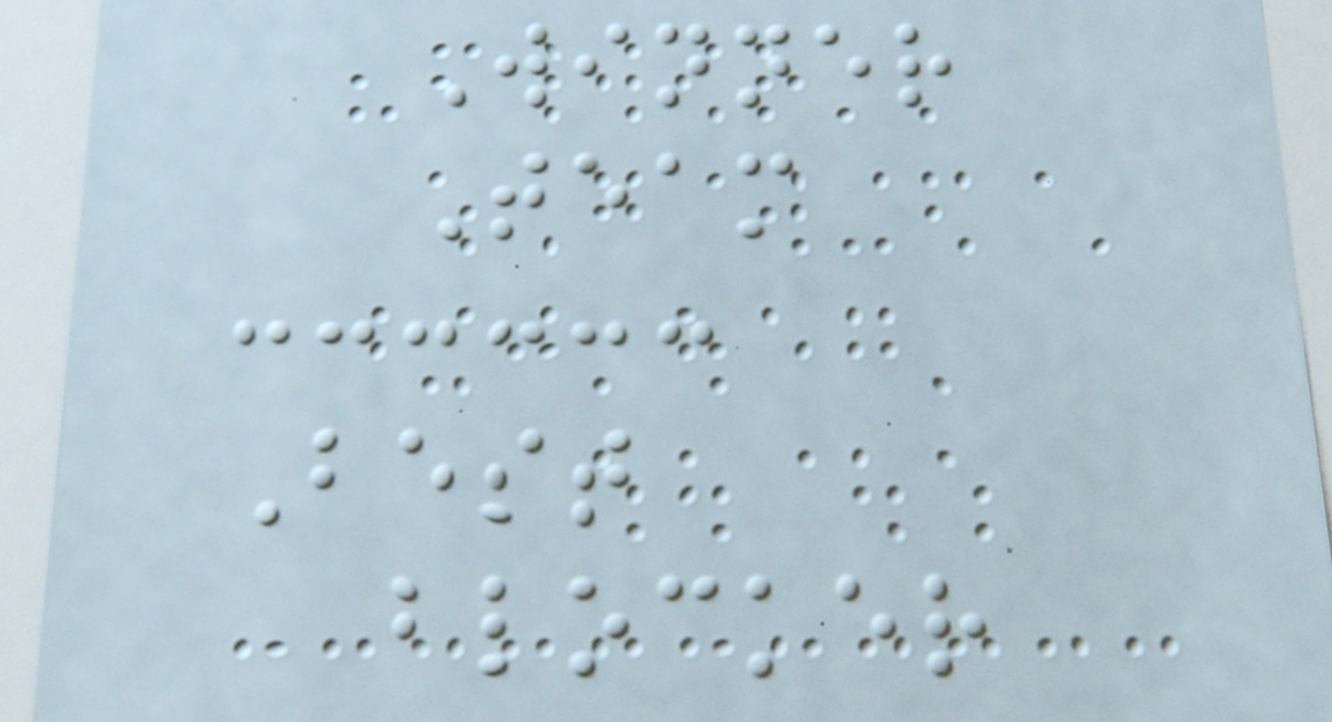Winner
Team
Best
blocker
